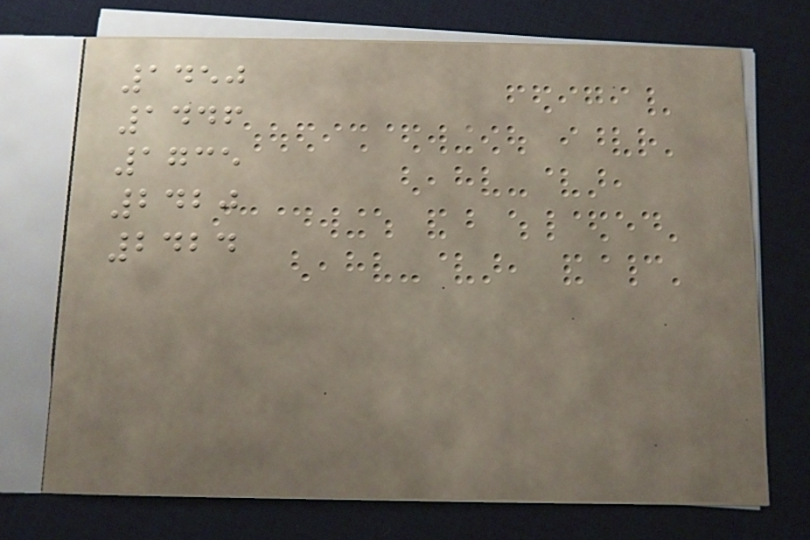1450
1446
1735
2420
2424
